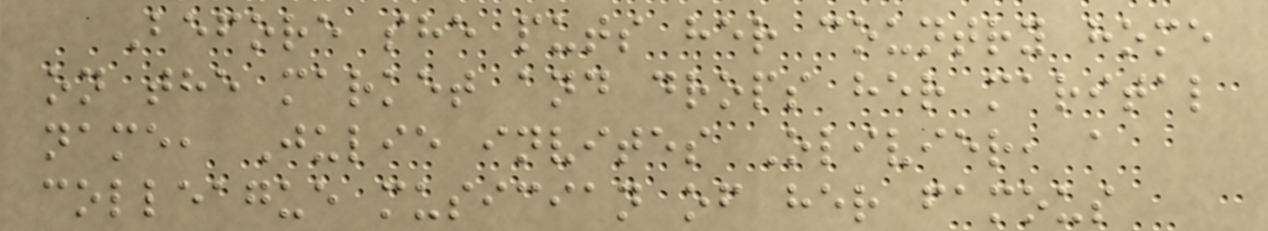Before she puts her country home
on the market and drops her marital
name, Julie invites Olivier, a
colleague musician of her famous
